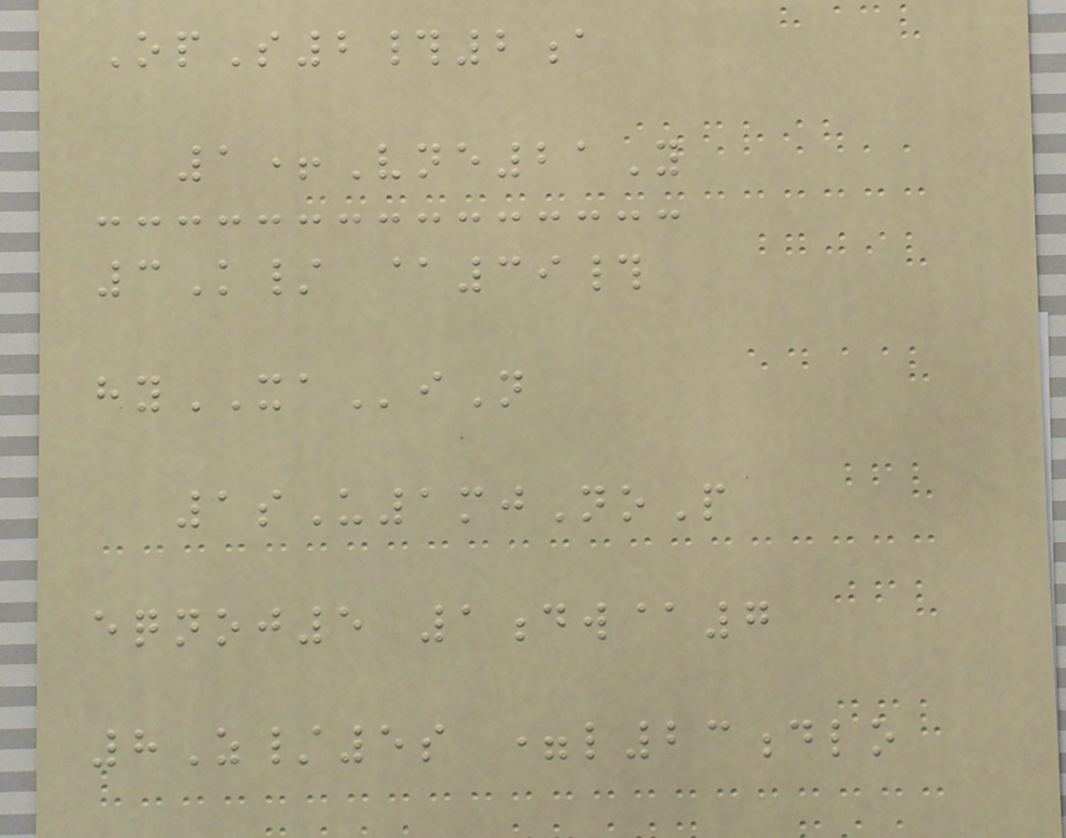OpS2#2a
1+Vne21Y
3K/ @39#
hyXAiN
1sU1mjNoP
eqnoj5 1dw@7
8Z/5s =l23dlo
